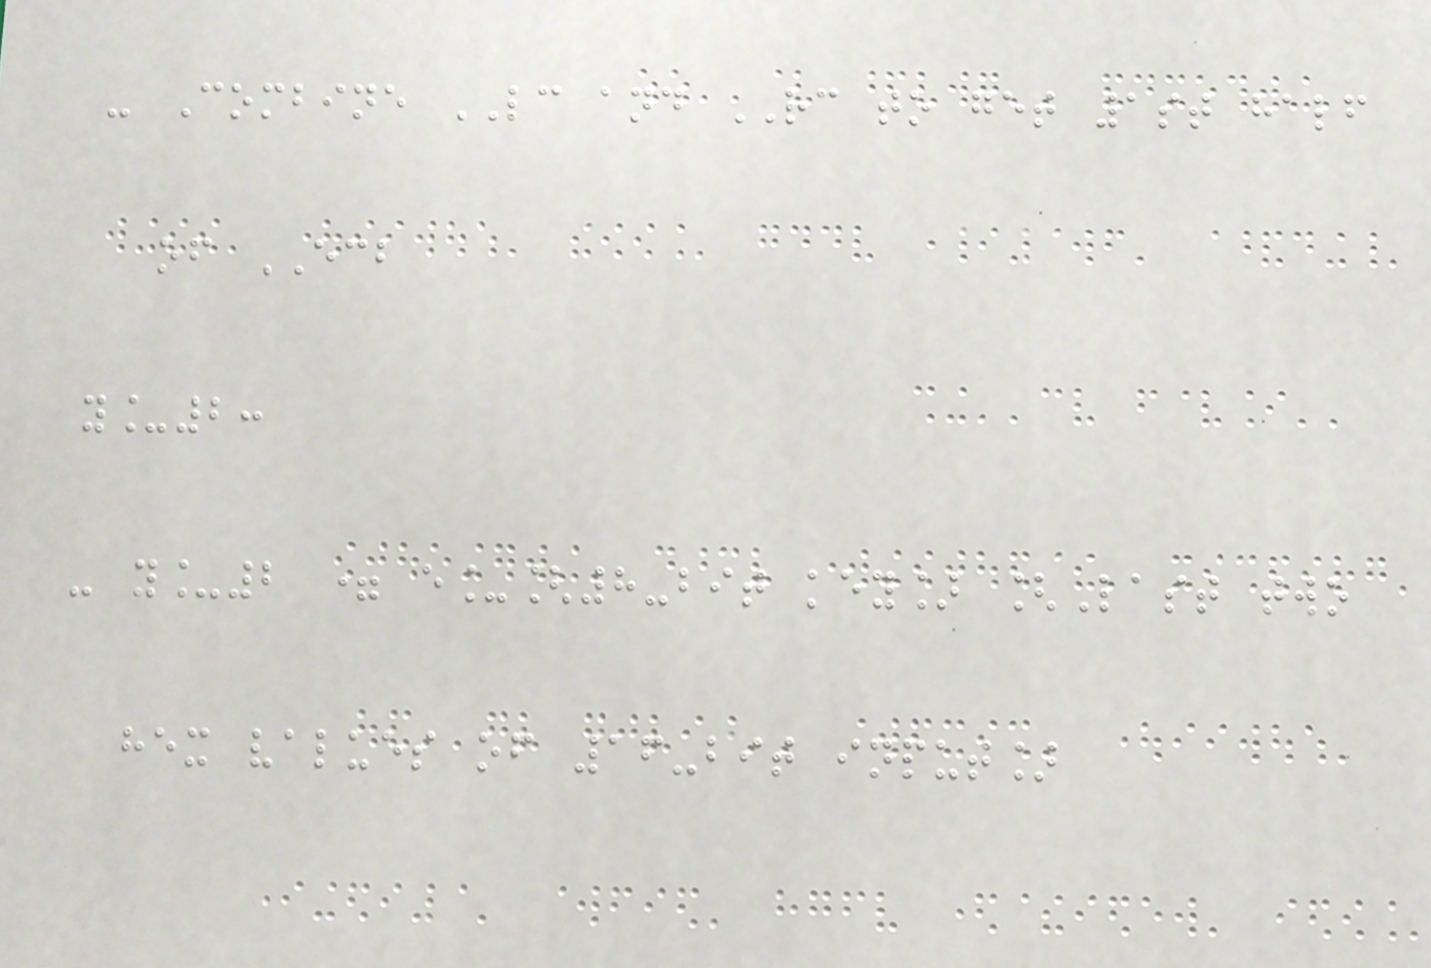- Combine LC and RC to get 1st half
of ECB
y_2:
- y_2 = e_[8-bit key] [Last two
hex values of 16-bit input]
